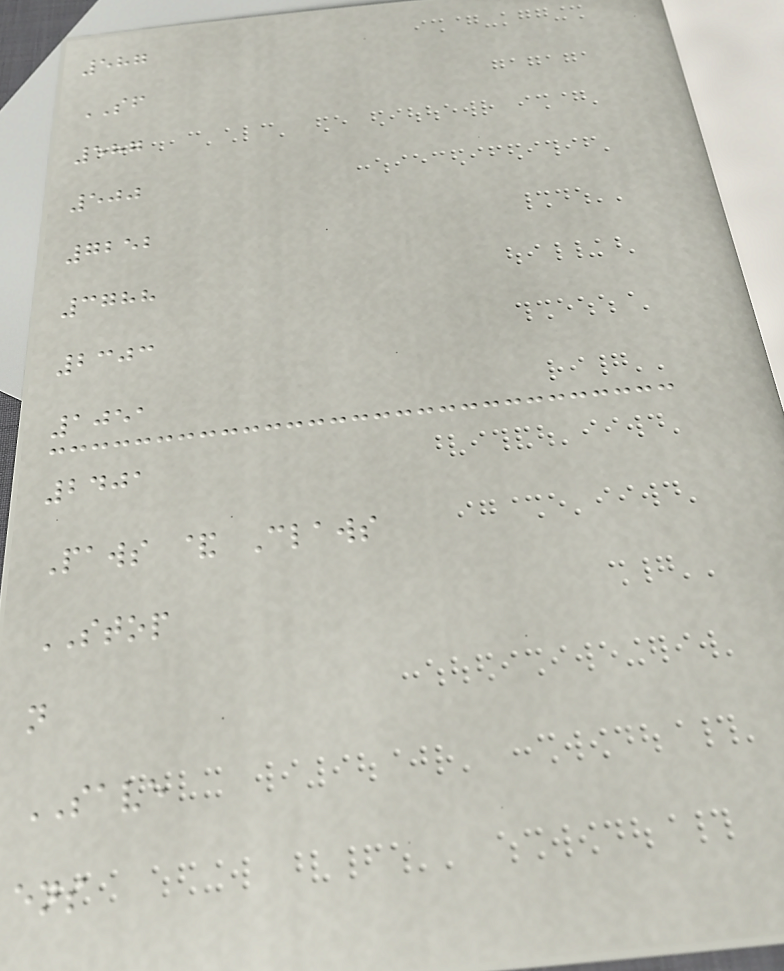587
SF
587
500
7252
3788
2303
1051
2401
Paws & Claws
STOP
n
SAVE
ens
